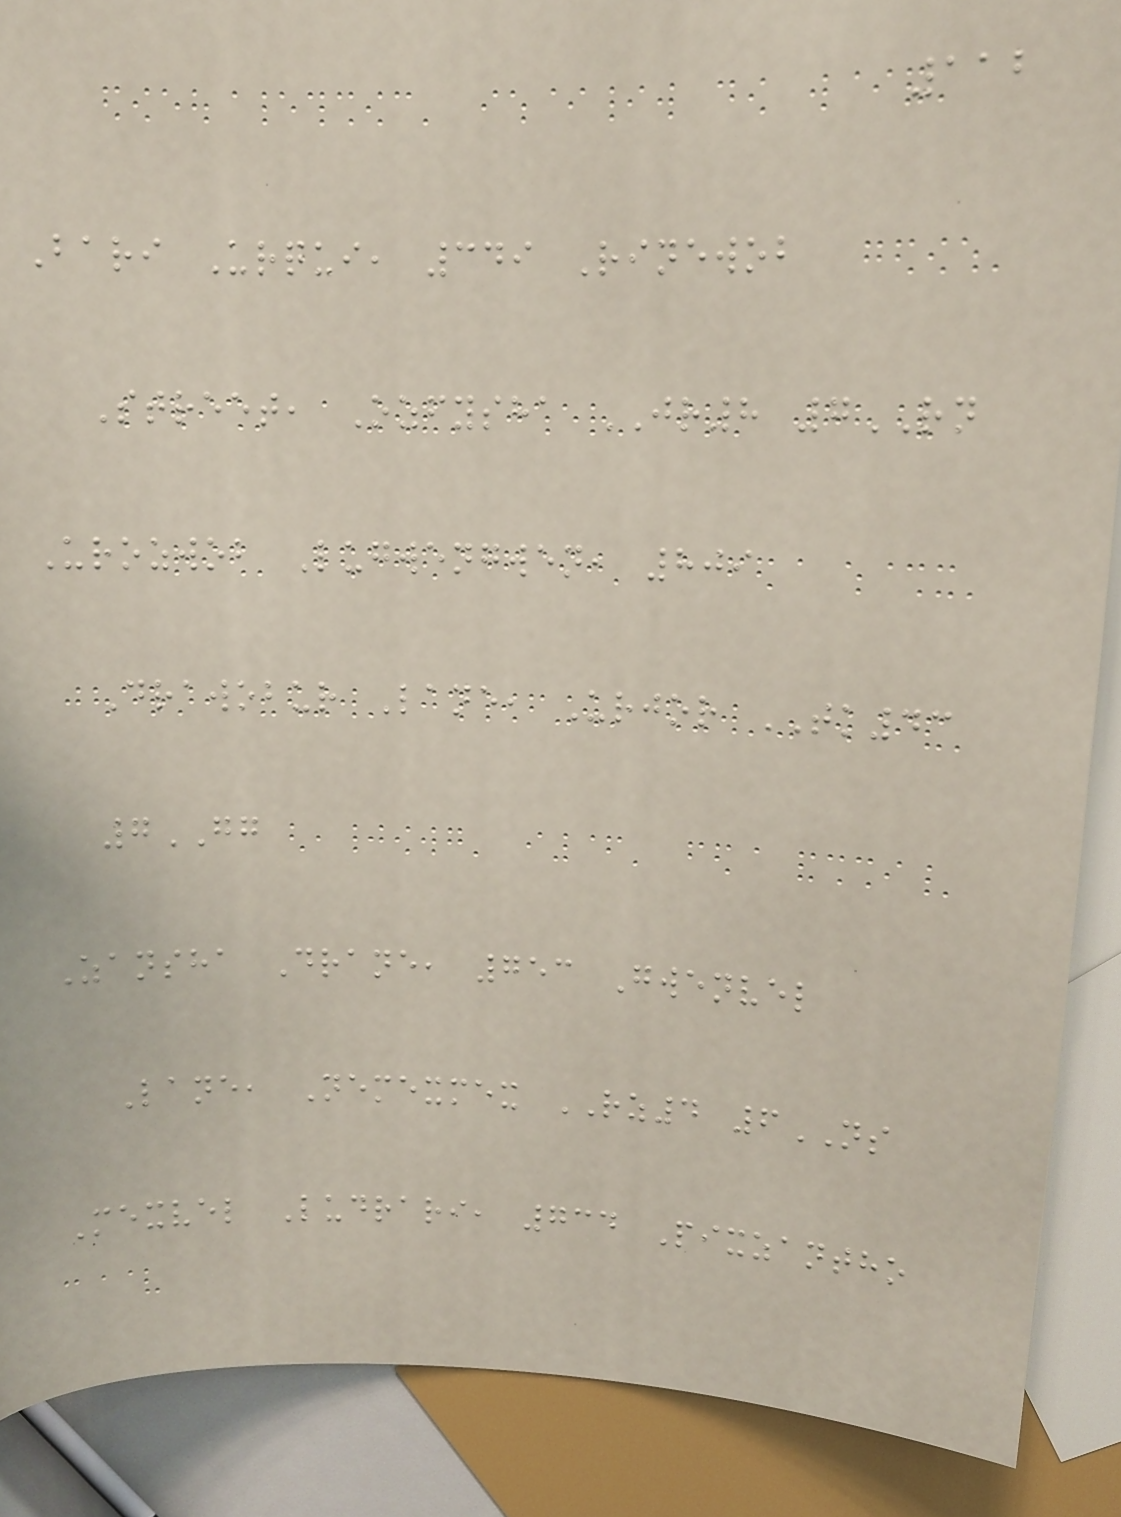112
Bari Urqui, 349 Rinewob
Street, Ozfysha JR8 7RN
Urozwob Lugwengwen, 809
Drawobur Lane, Urjor TK43
7GG
Zansha Drane, 753 Gwenvel
Lane, Nemexmex RZ4 6NS
Mexvel Ludrari, 734 Pixzantho
